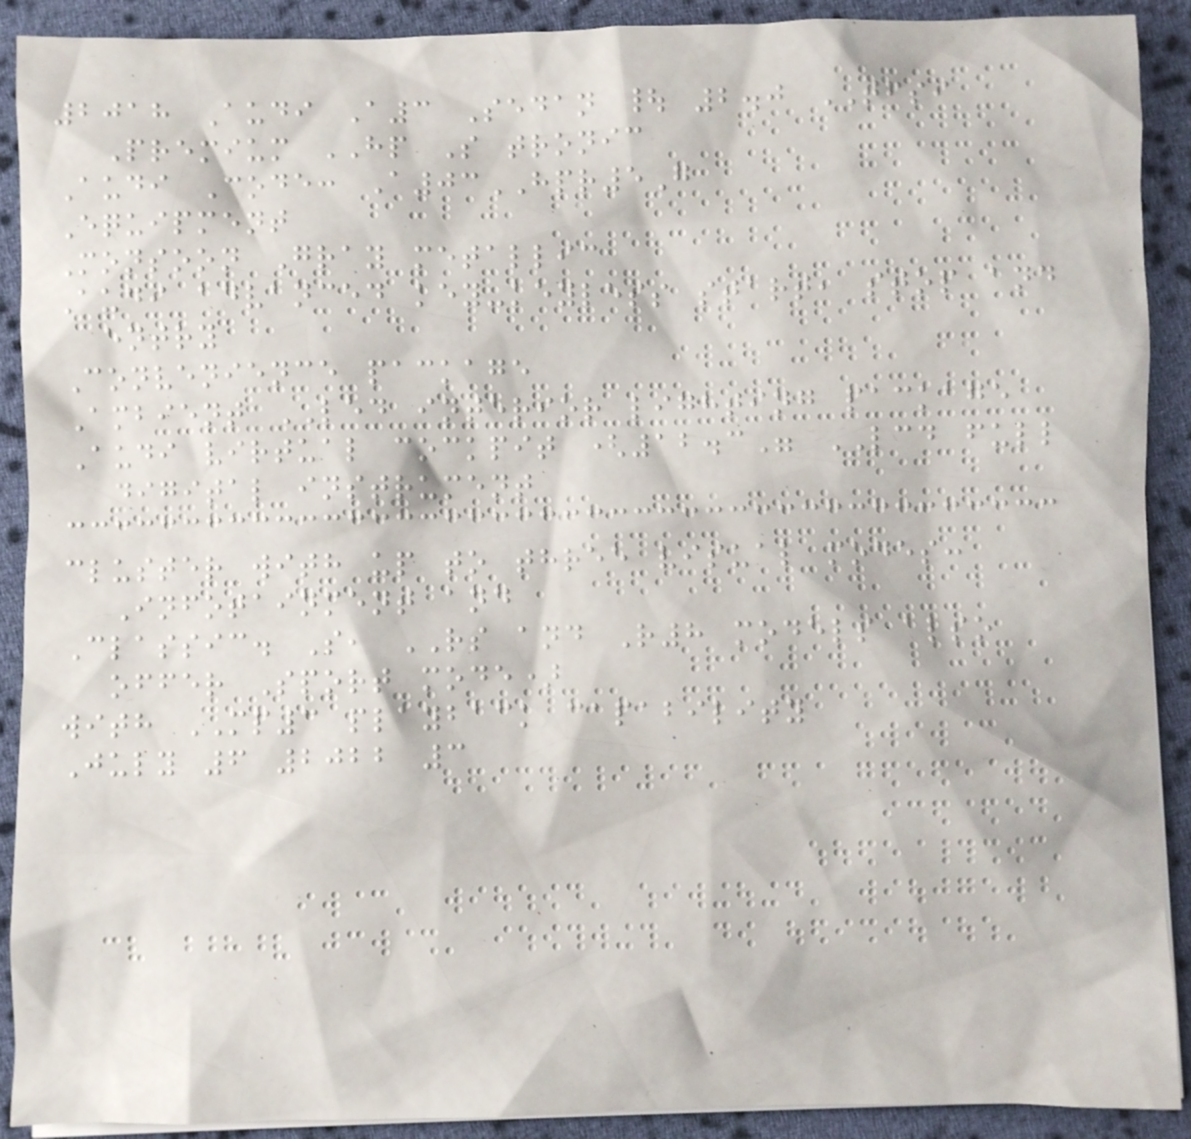2018 Audi A3 Sedan | 2.0 TFSI
Premium HP S tronic
Audi Code: A03HPR5G
Equipment
Monsoon Gray metallic
Audi advanced key-keyless start, stop and
entry
Convenience package
Ambient LED interior lighting package
Audi virtual cockpit (12.3" LCD full
digital instrument
cluster with up to three visual modes:
Infotainment and
Classic. S, RS and R8 models also
offer Sport mode)
with MP3 playback capability
July 6 2022 3
